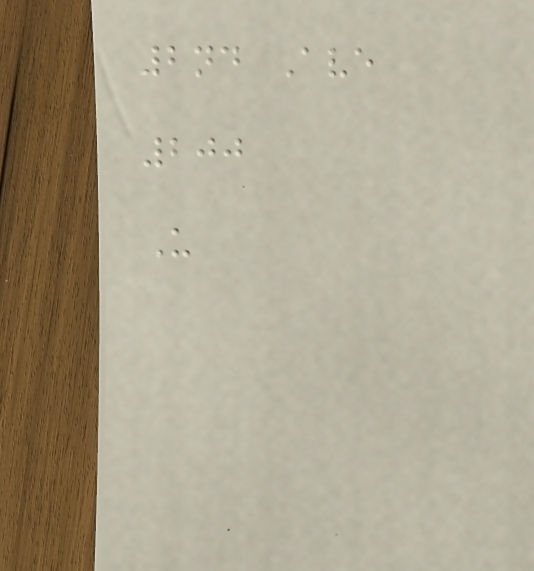2nd Ave
200
U
